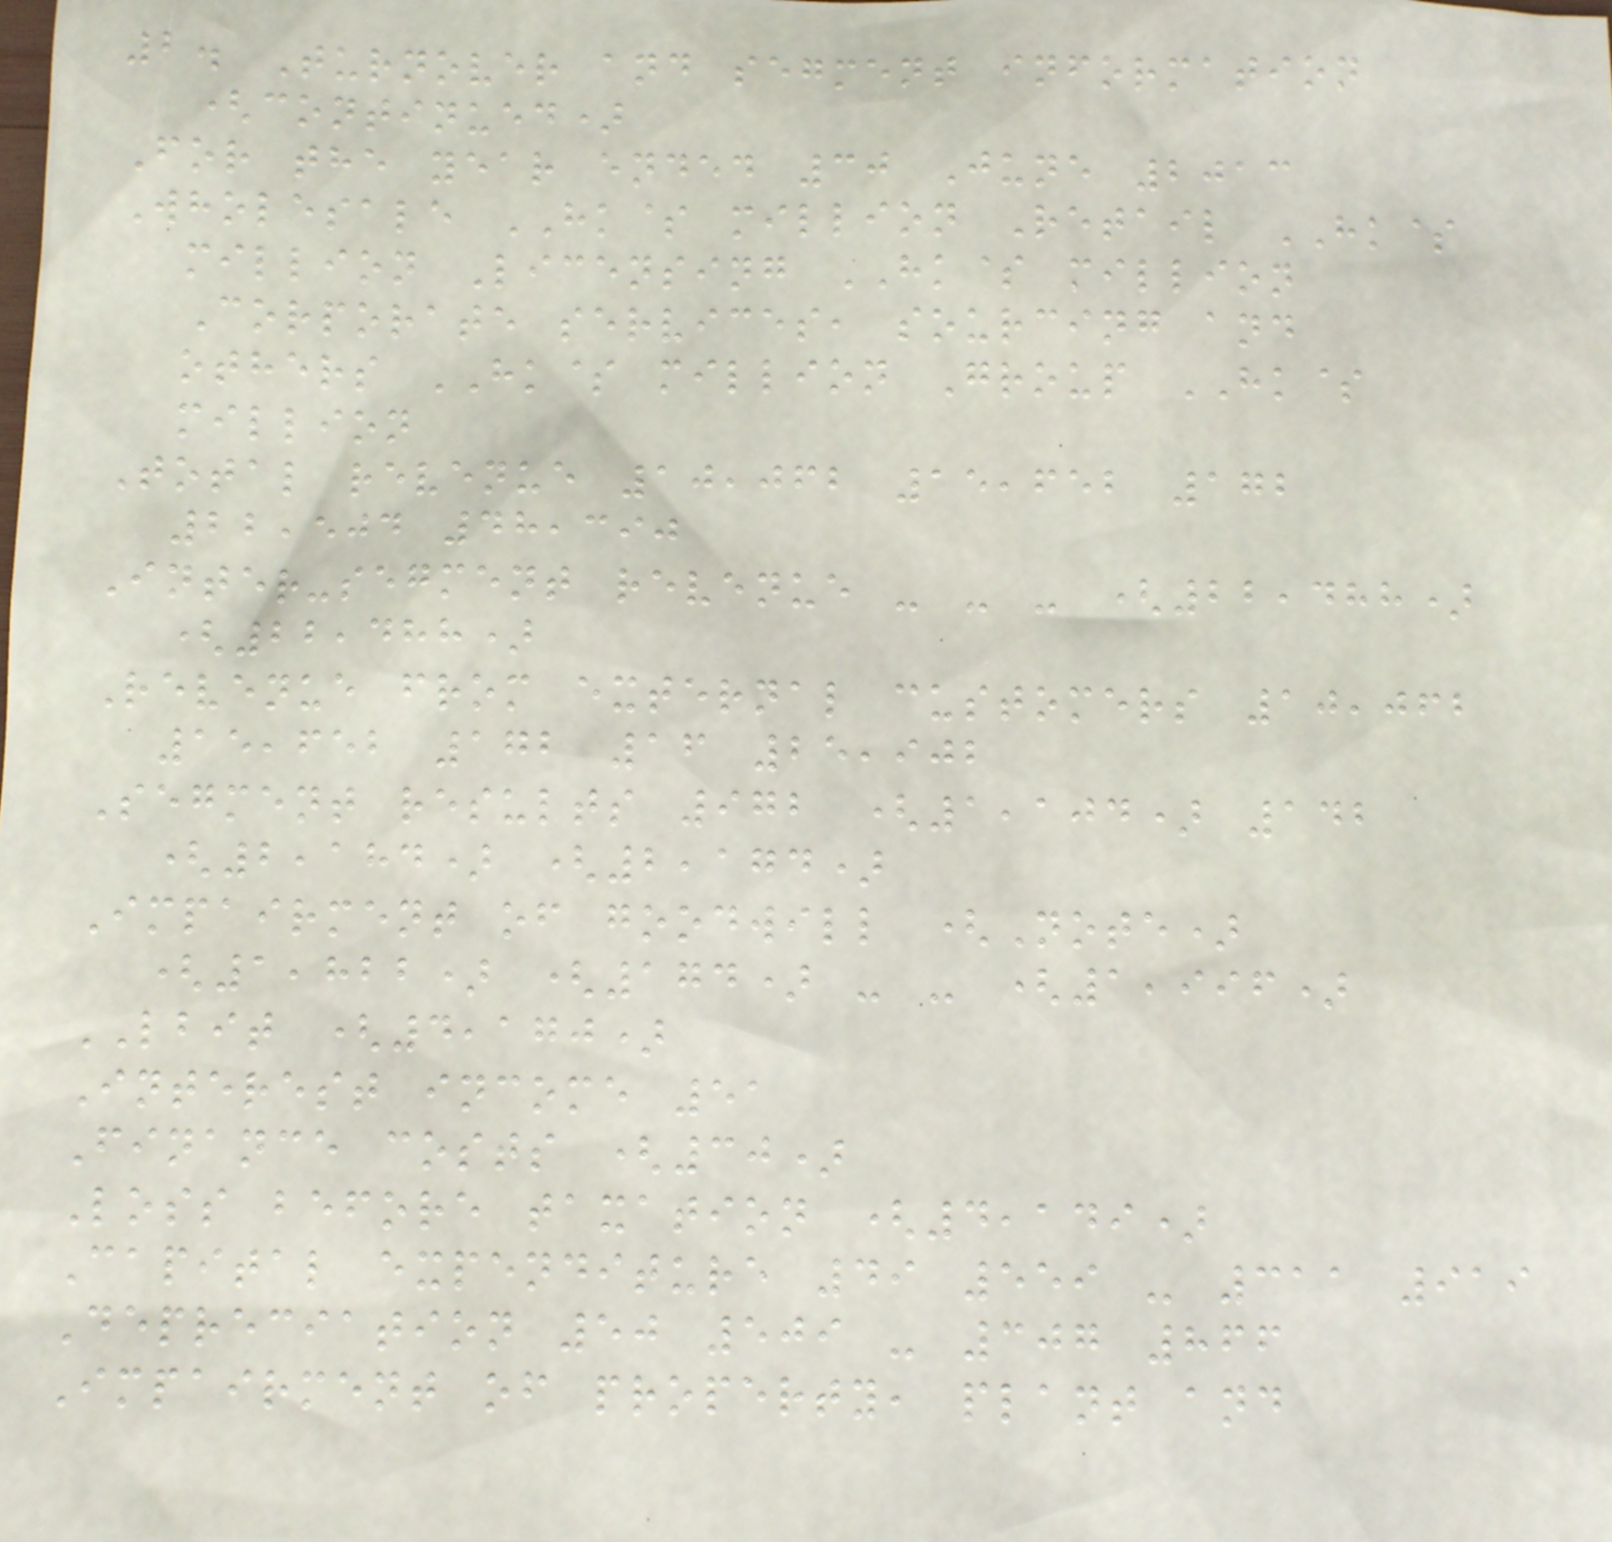2. Turnover and segment information
(continued)
For the year ended 30 June 2013
Wholesale HK$ million Retail HK$
million Licensing HK$ million
Corporate services, sourcing and
others HK$ million Group HK$
million
Total revenue 10,062 15,652 172
22,504 48,390
Inter-segment revenue - - - (22,488)
(22,488)
Revenue from external customers 10,062
15,652 172 16 25,902
Segment results 972 (1,104) 142
(2,184) (2,174)
Impairment of goodwill (Note)
(1,822) (174) - - (1,996)
LBIT (4,170)
Interest income 51
Finance costs (30)
Loss before taxation (4,149)
Capital expenditure 49 559 - 311 919
Depreciation 50 509 - 307 866
Impairment of property, plant and
